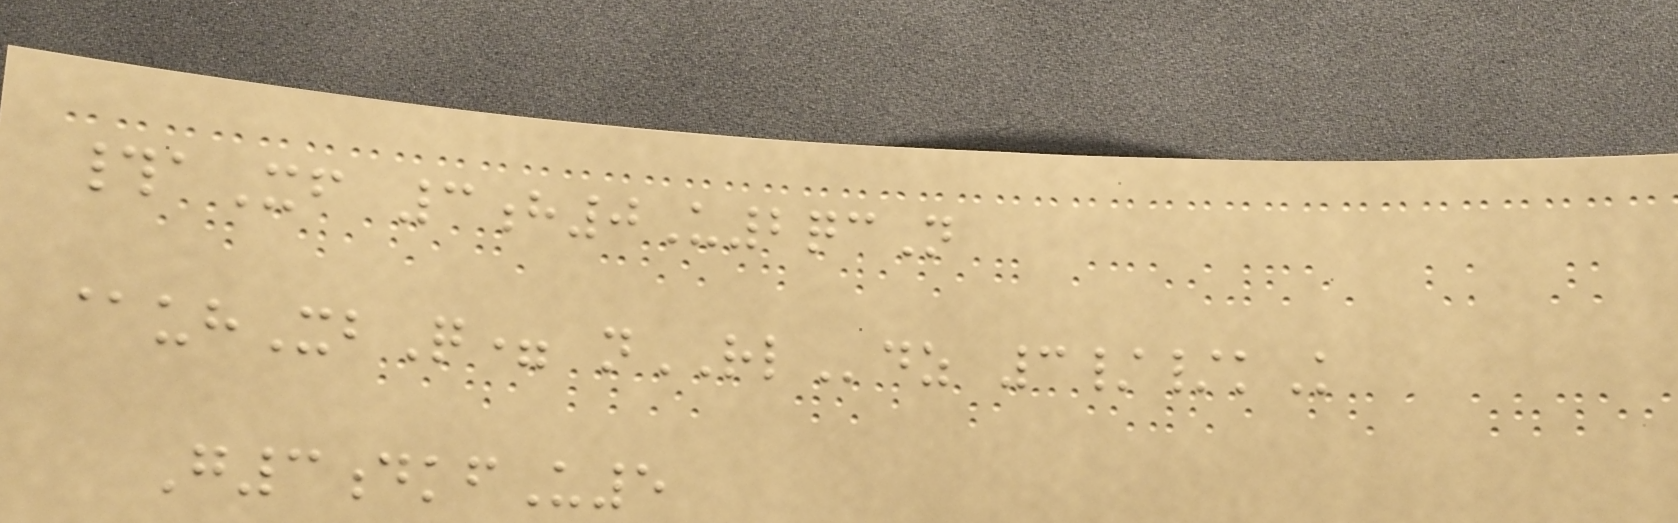#aXf 3h0U2qcN
@uhXbQ= nRLdz 3//kK
G3dkfU5
